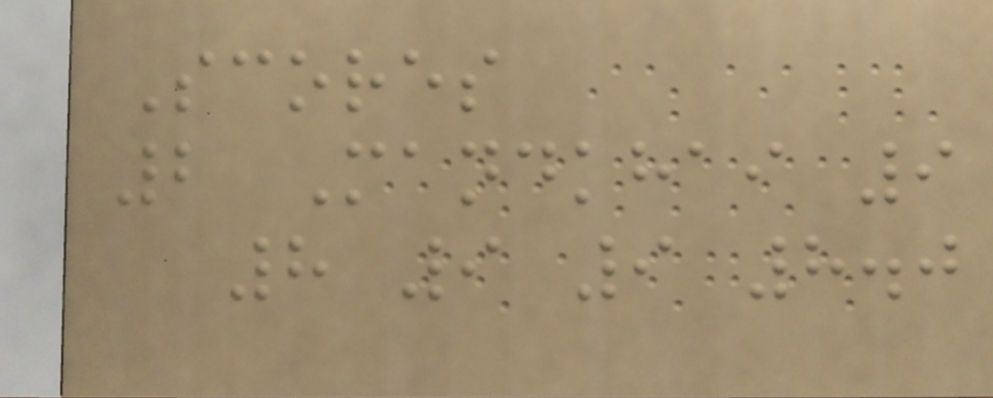Scores
2 Mandkhai 9
8 9 9 8.0
